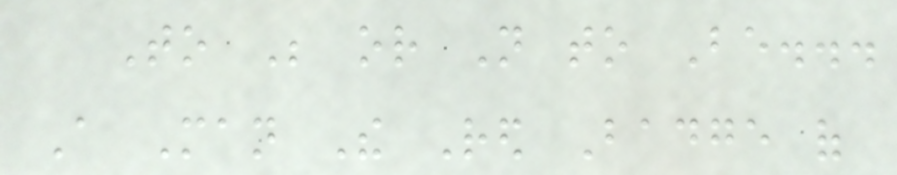To Be or Not to Be...
A Man The Red Badge of
